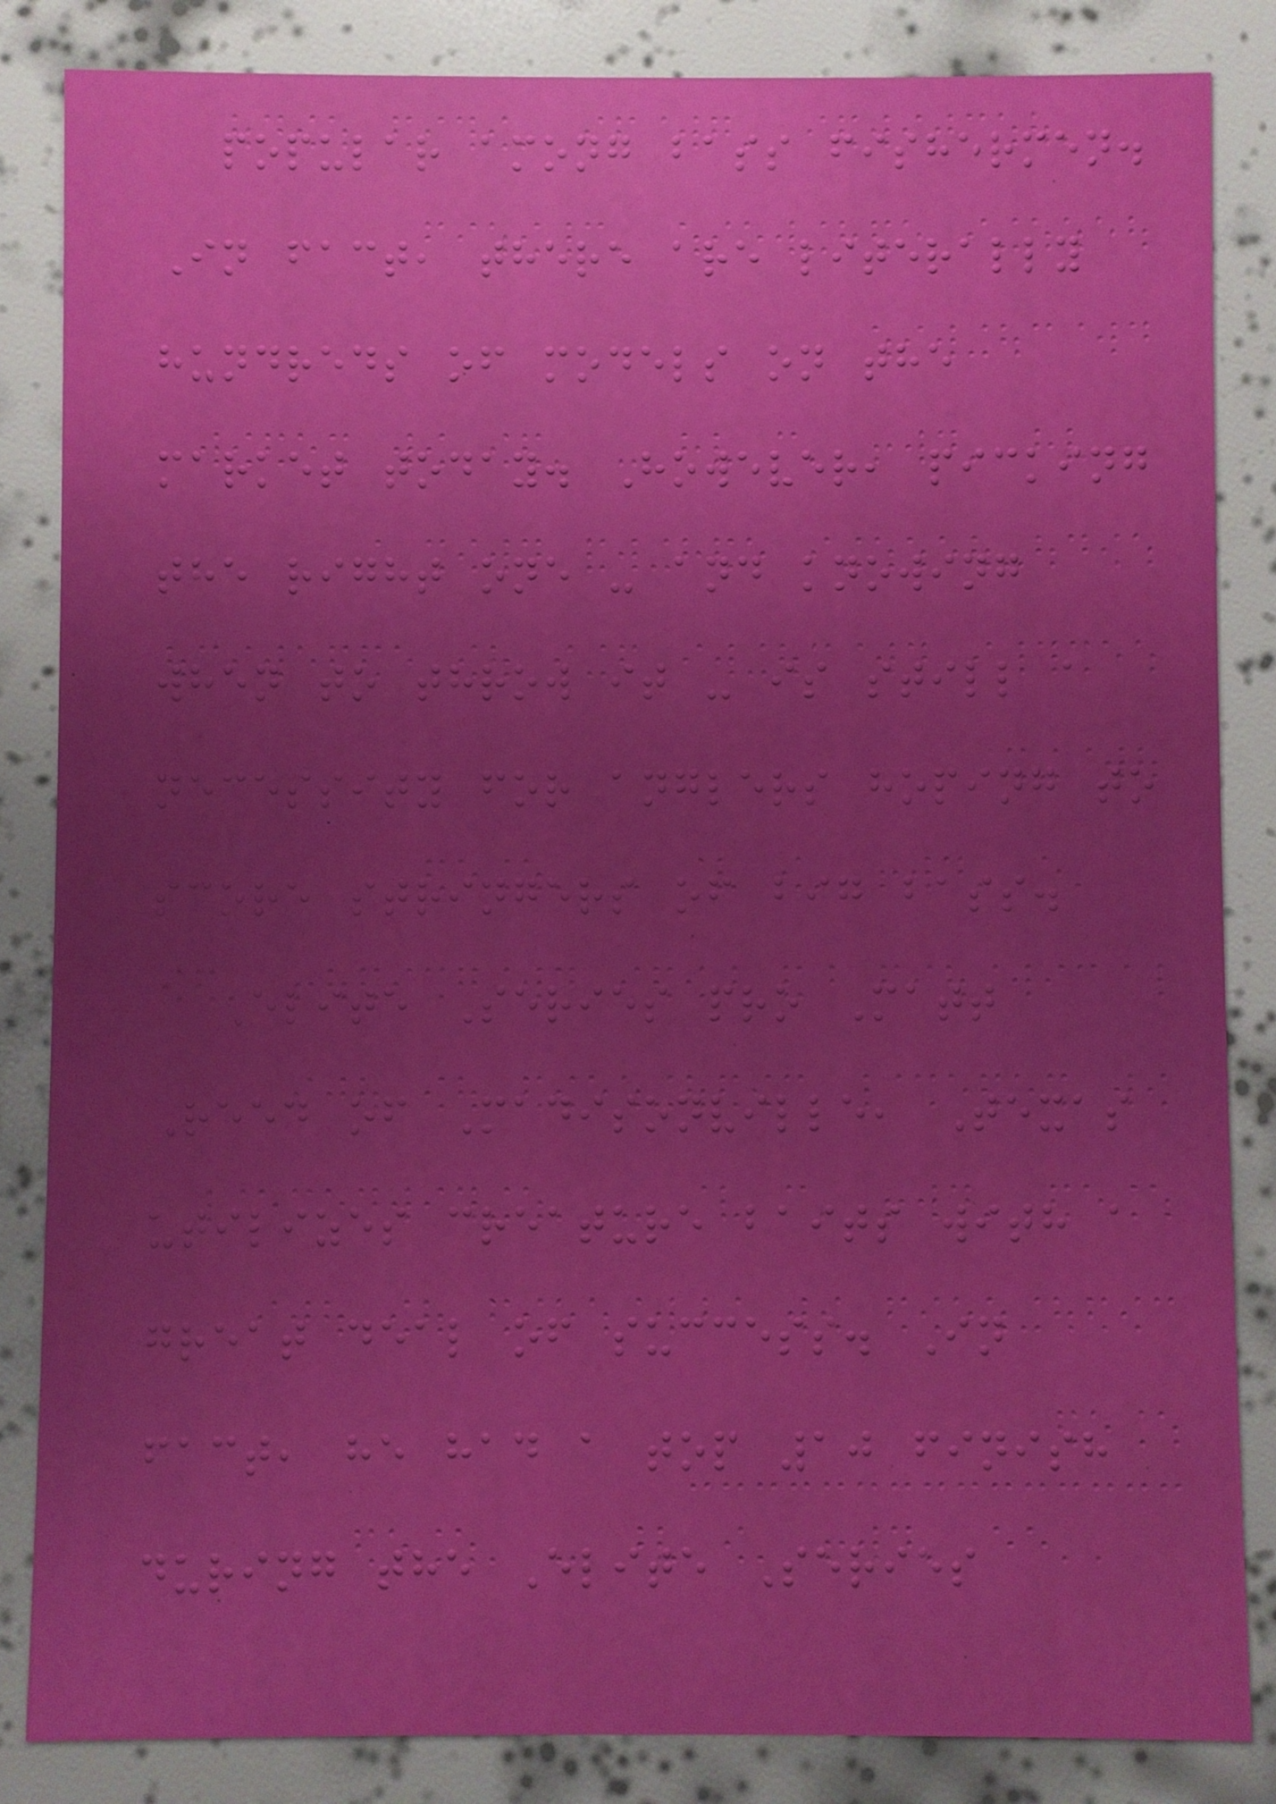popular among bass fishermen.
In fact, there are literally
hundreds of models on the
market today. However, picking
the right one - and knowing
when to throw it - is still a
necessity for anglers hoping to
score stringers of big bass.
Elite Series pro Matt
Reed of Madisonville, Texas
utilizes creature baits with a
great deal of success. In
fact, he had a top 10 finish
during the Elite Series
